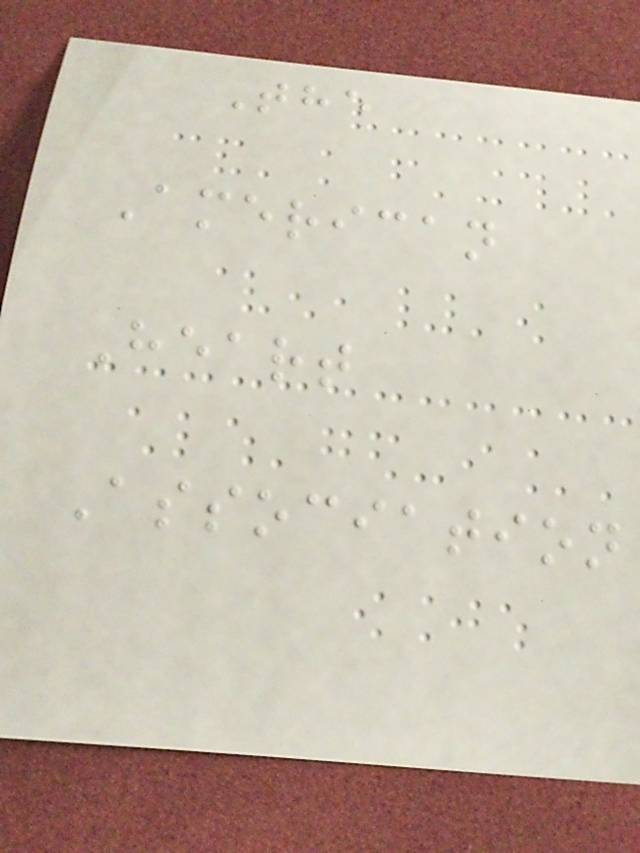The
American
Heart
Association
